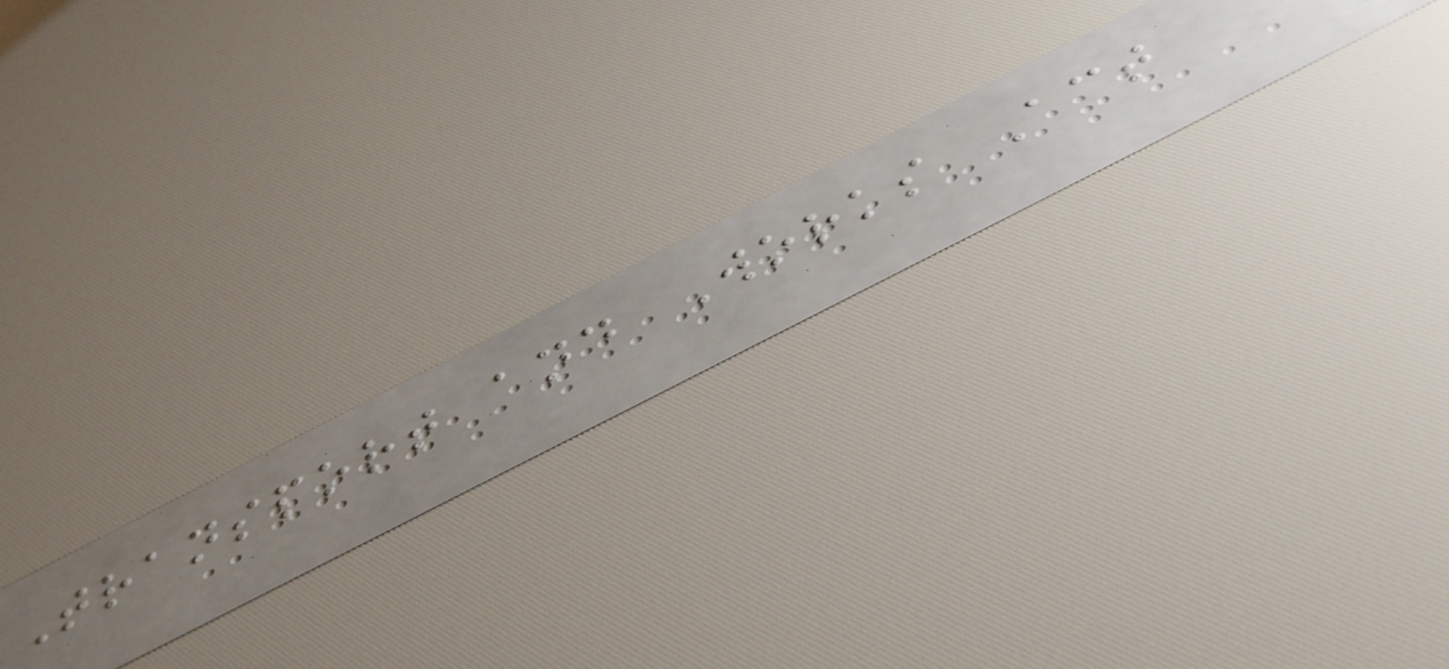Transport and Works Act
